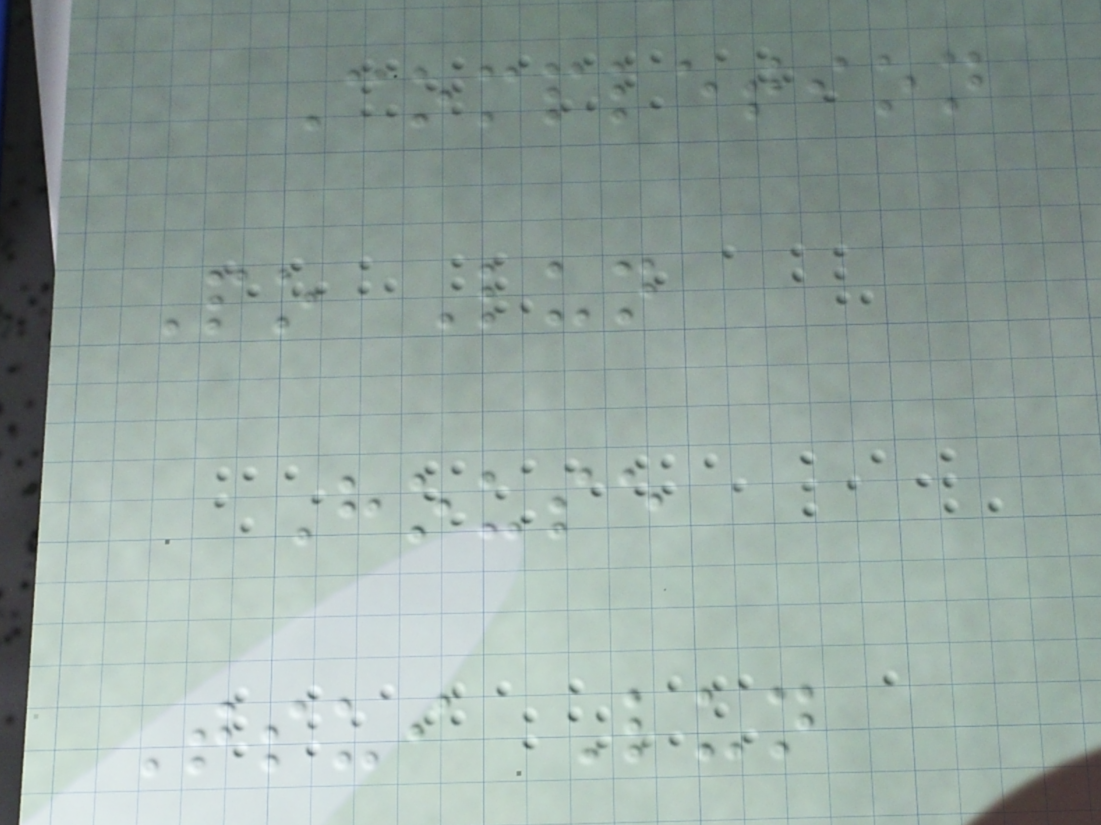Completion
Po Lun
House
Tsui Lun
